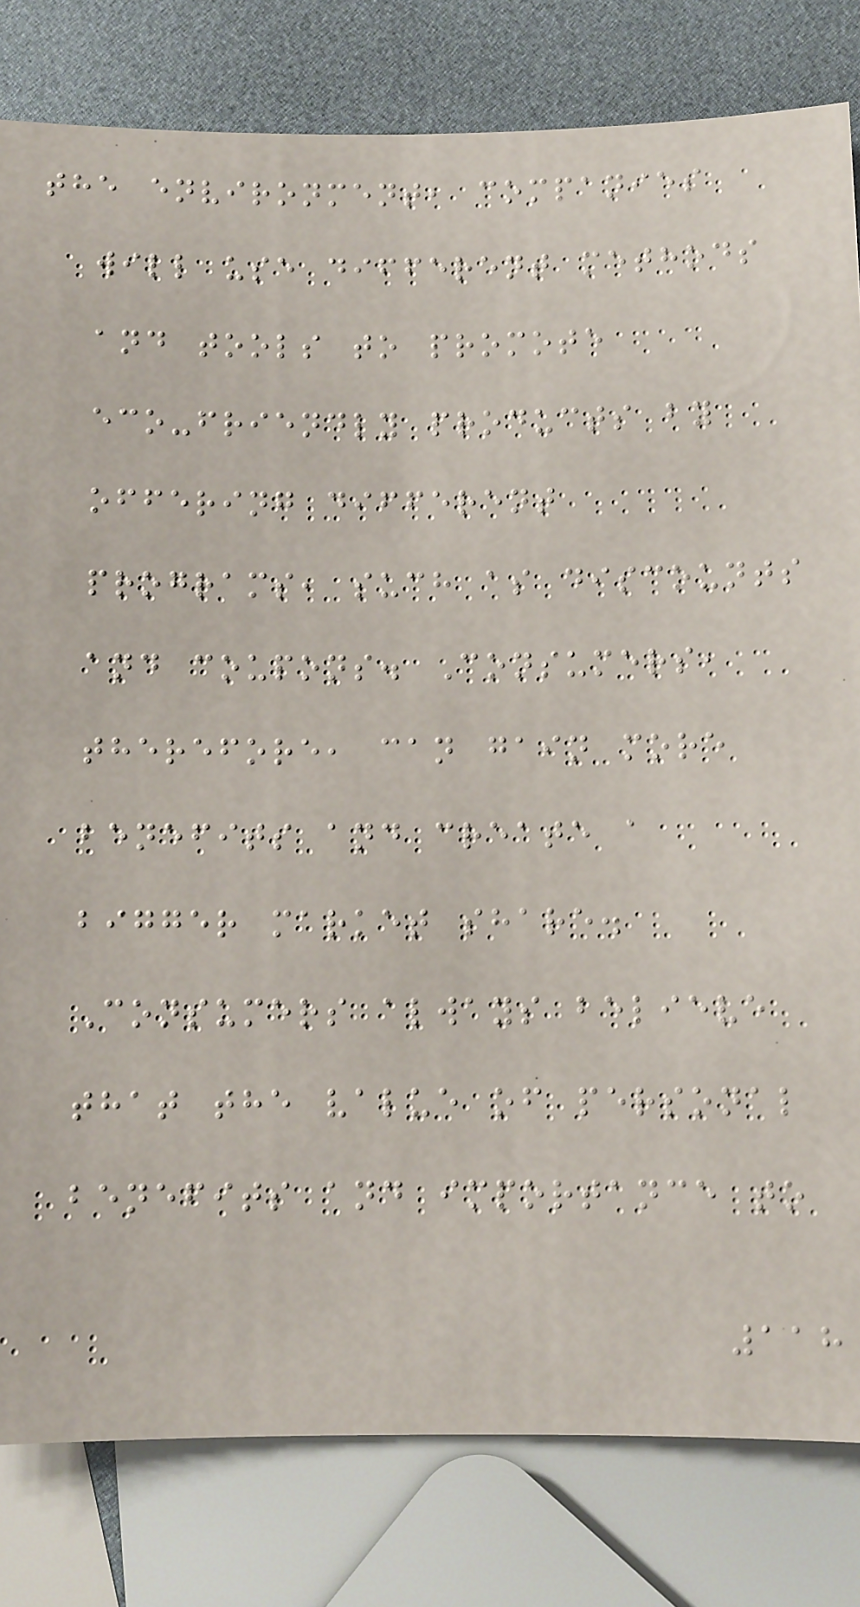the environment, companies
will use different methods
and tools to promote
eco-friendly products by
offering different
programs, such as discounts
and coupons. Consumers,
therefore, can gain more
benefits and create a
bigger market share.
Consumers always believe
that the value of personal
benefits and importance to
118
